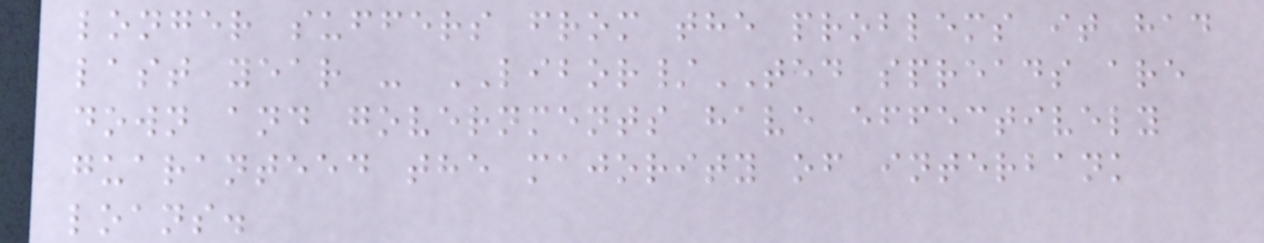longer suffers from the problems it had
last year - LIBOR/TED spreads are
down and governments have effectively
guaranteed the majority of interbank
loans.
